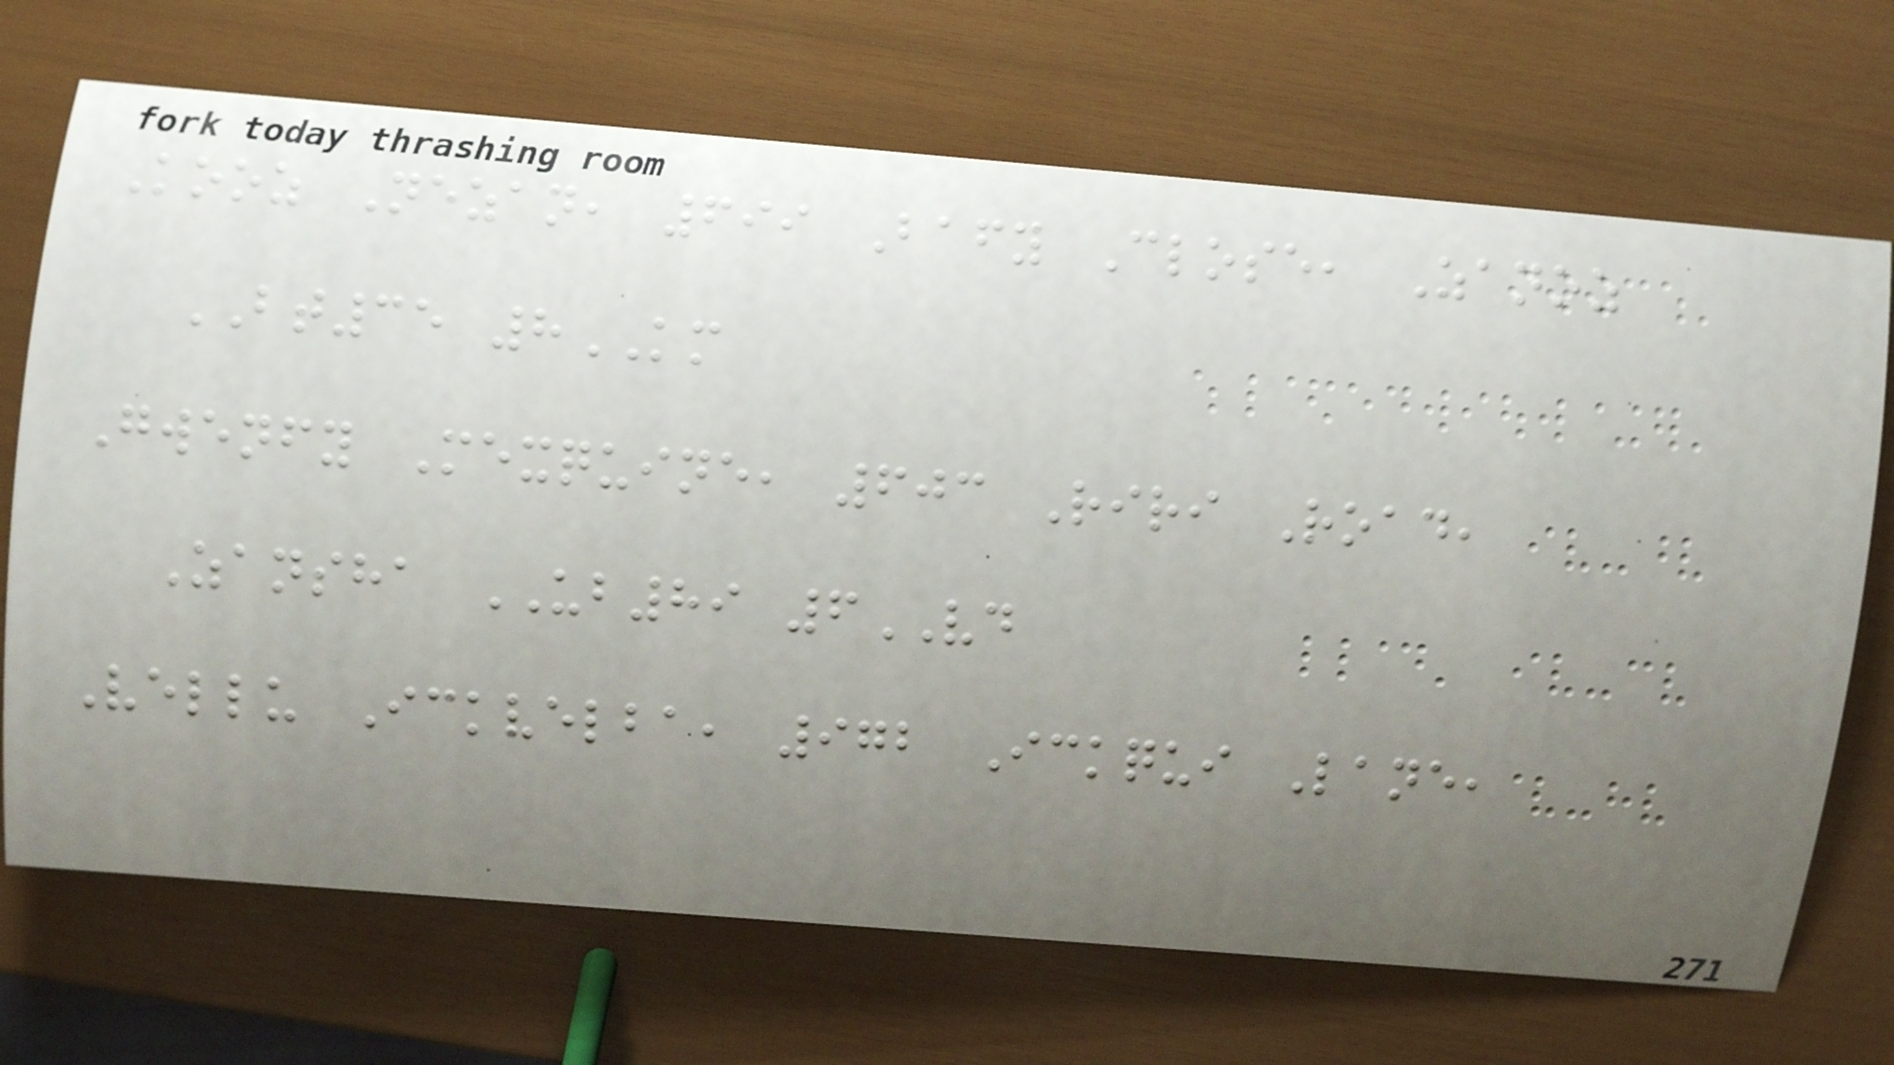Kooz Nezan, 699 Bafy Close, Zanoz
BT35 8KM
Gwenfy Mexquine, 603 Riri Road,
Zansha UB89 6VD
Vellu Ickvelba, 972 Ickqui Lane,
